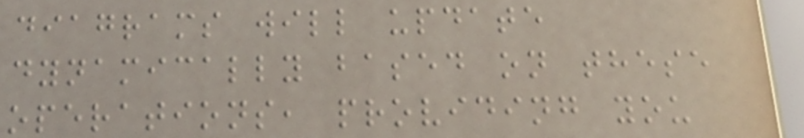diagrams will update
dynamically based on these
operations, providing you
